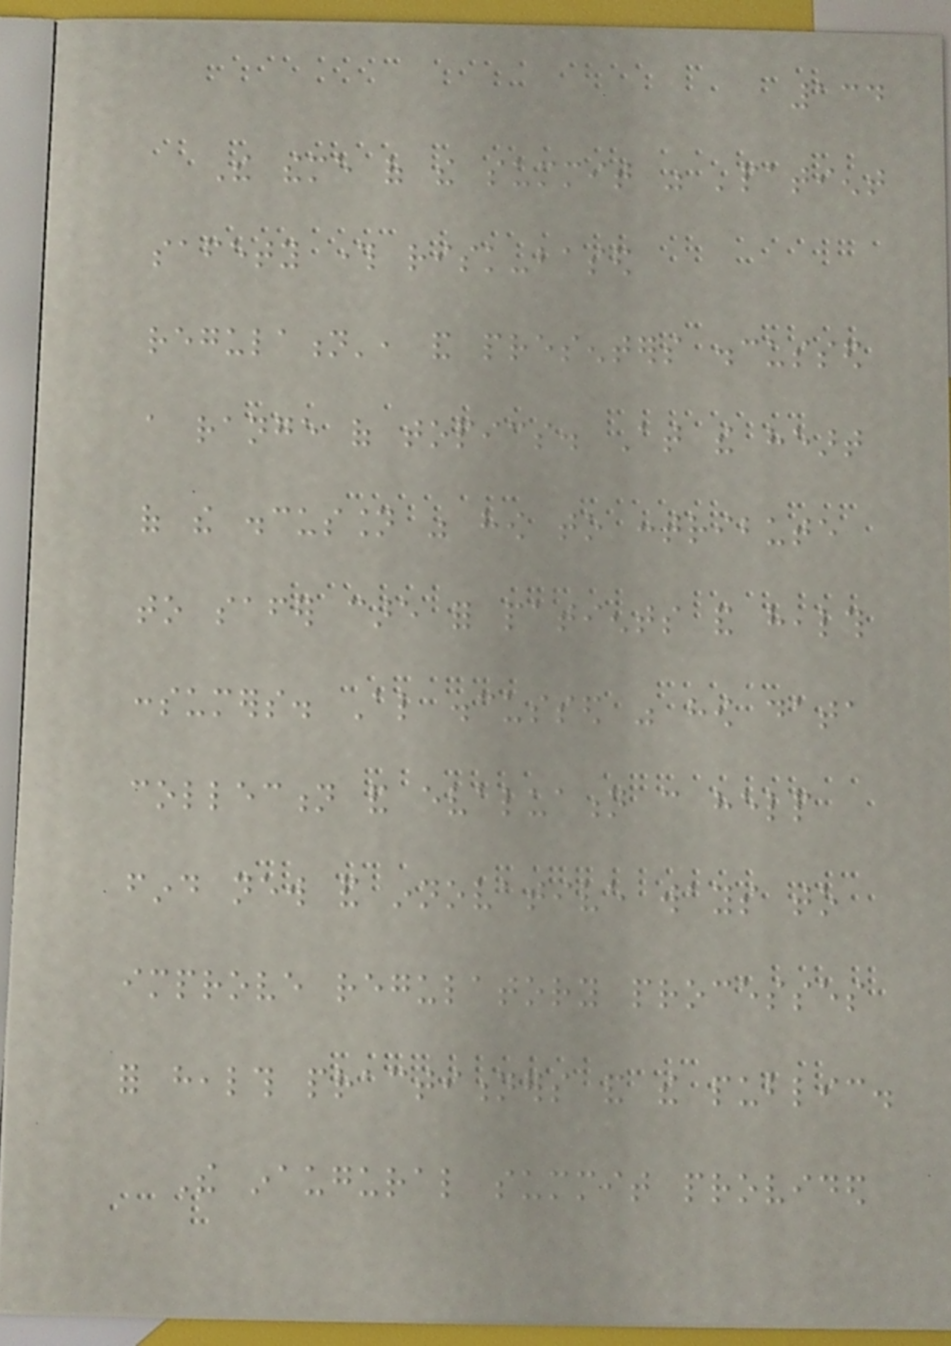134
The theme of the summit was 'patient
safety through risk-based
regulation', and presenters discussed
a range of topics. At the heart
of the discussion was how to contribute
to safer care for patients and health
consumers. Also discussed was how data
collection and evaluation can help
find new and innovative ways to
improve regulatory processes
for health practitioners and the public.
The inaugural summit provided
